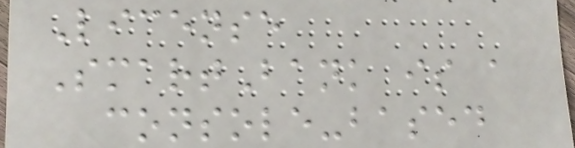License
SmartBank is a
console-based
